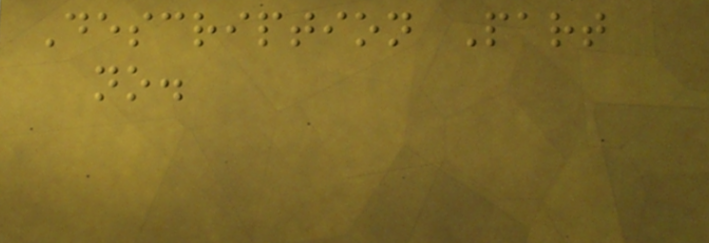Description Part
no.
